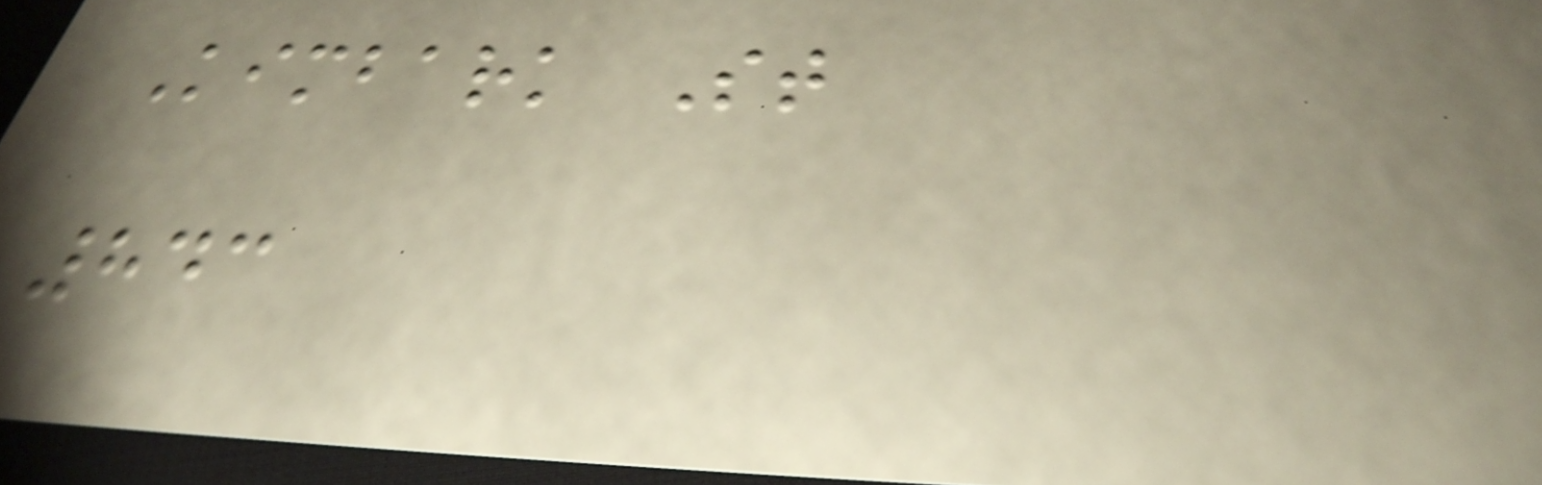Kimbark St
843
